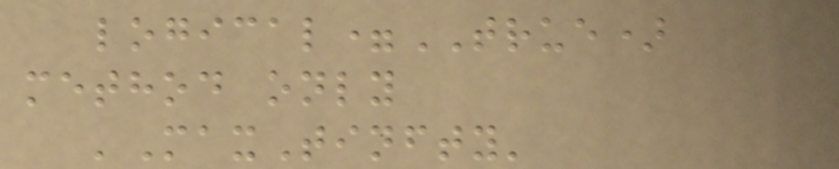logical=TRUE)
method only
'MaxTinfty'
